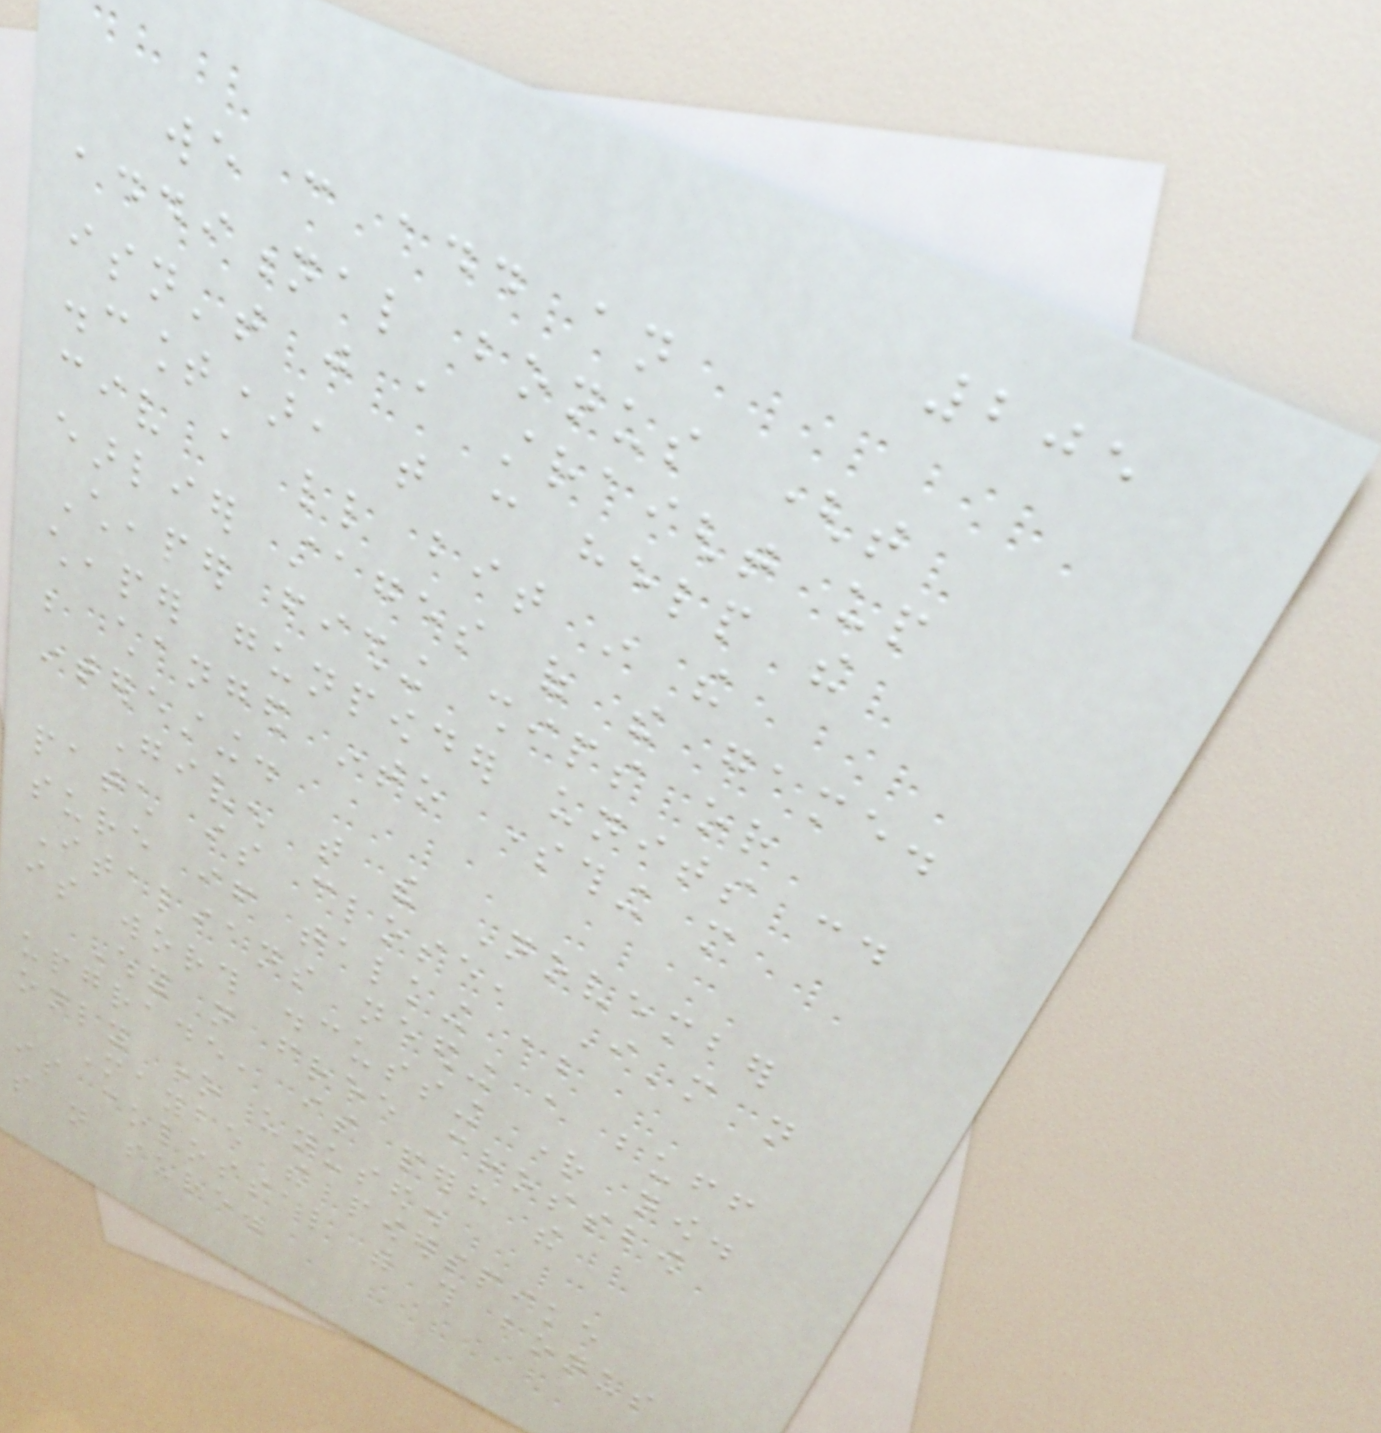205
we can add an
additional bonus (that
isn't just a straight up
discount), that can help the
civ a little bit in the
earlier stages of the game.
Cheaper fishing ships or
cheaper gunpowder units could
be changed into something more
interesting.
Given that the November
patch is close, I'm not
sure if talking about
Italians needing a buff
is worth discussing right now.
Why not free crossbow
upgrade, is perhaps the
only one unused.
Maybe the powerspike
is colossal with this bonus
so not sure.
